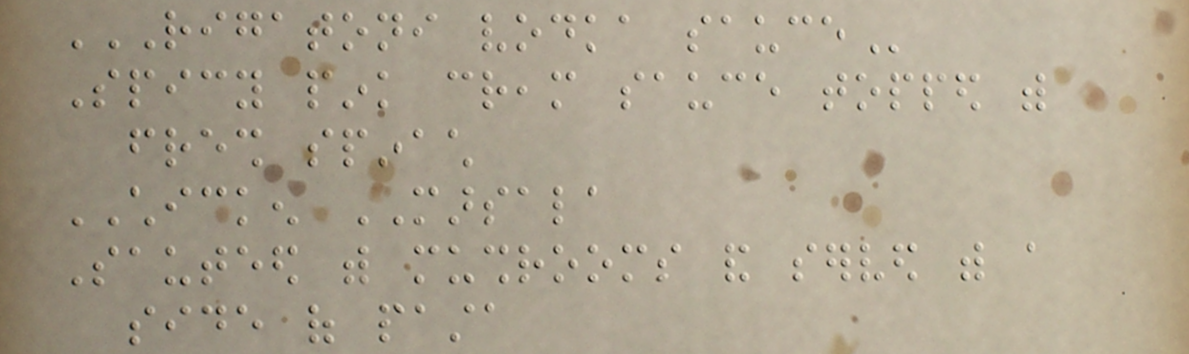RIGATONI VODKA SAUCE
Spicy pink cream sauce topped with
fresh spinach
CHICKEN MARSALA
Sauteed with mushrooms and served with a
side of pasta
